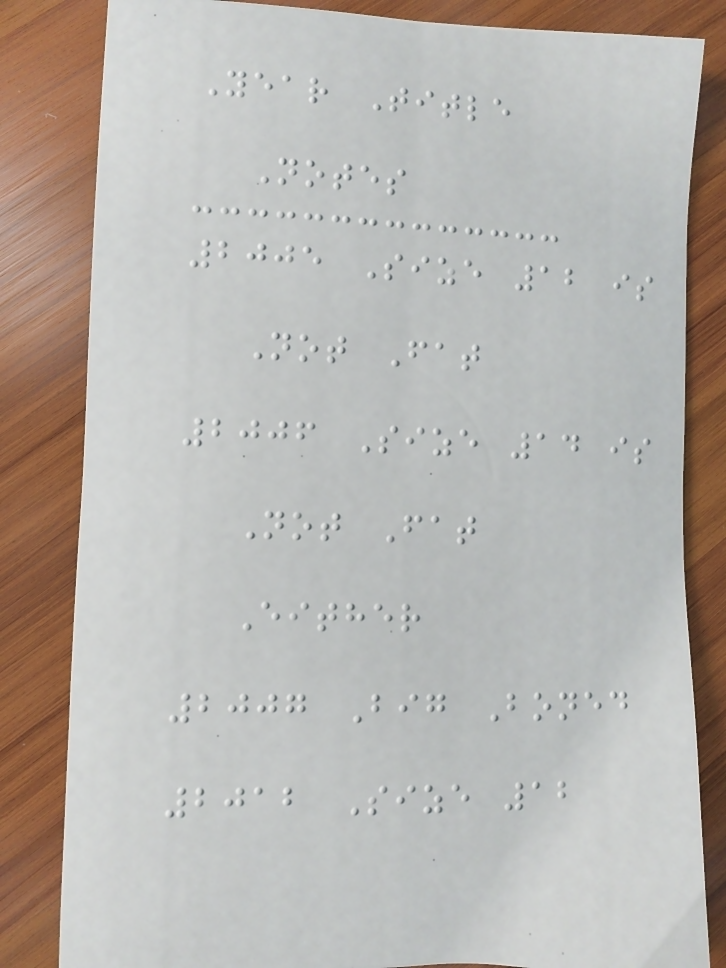Year Title
Notes
2005 Size 12 is
Not Fat
2006 Size 14 is
Not Fat
Either
2007 Big Boned
2012 Size 12
